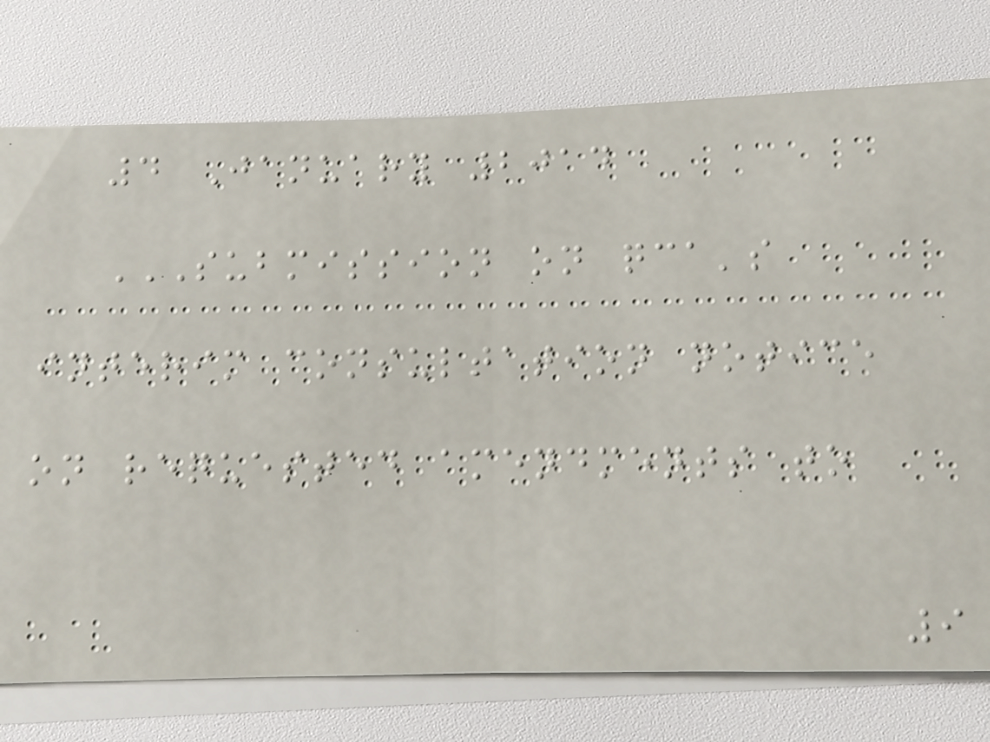4 January 2014
SUBMISSION ON QCA'S
INTERIM CONSULTATION NOTICE
ON REQUESTED AMENDMENTS TO
9
